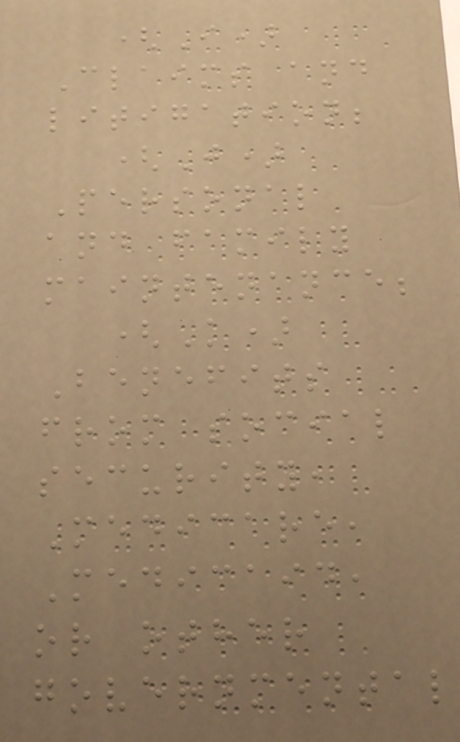(I)
Claims and
litigation;
(J)
Personal
and family
maintenance;
(K)
Benefits
from social
security,
Medicare,
Medicaid,
or other
governmental
